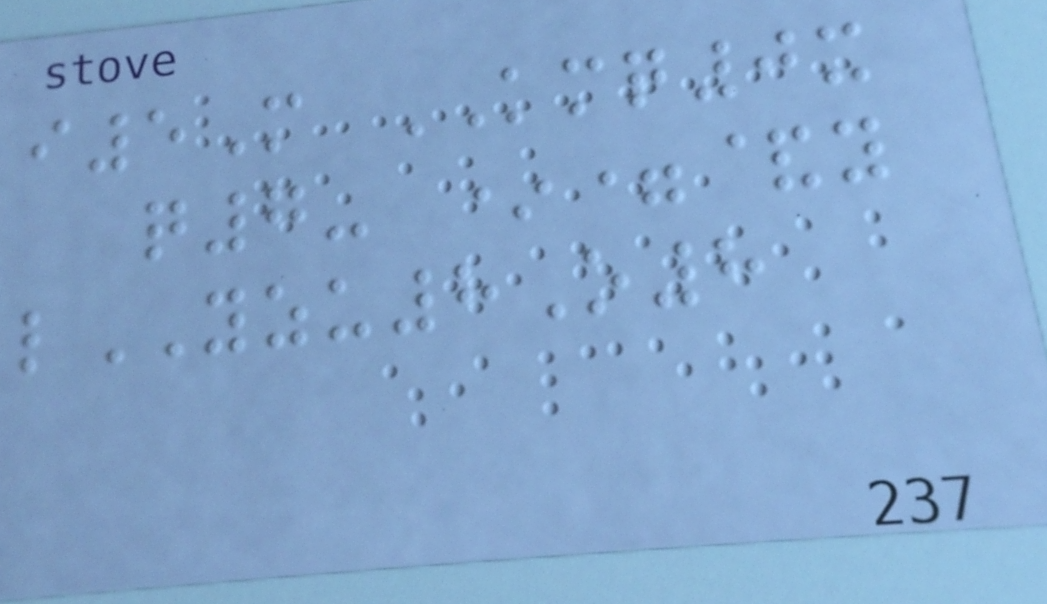i5M KMQ0x
q7- *=&y
lYZU8O8
